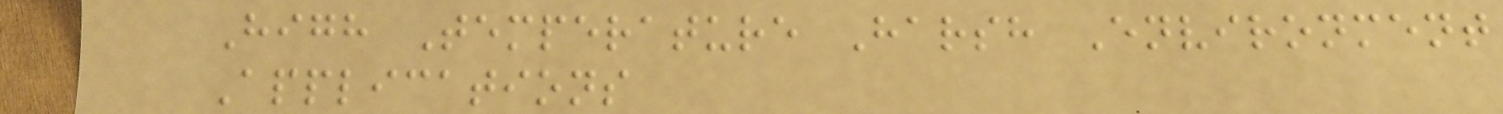High Temperature Harsh Environment
Applications
